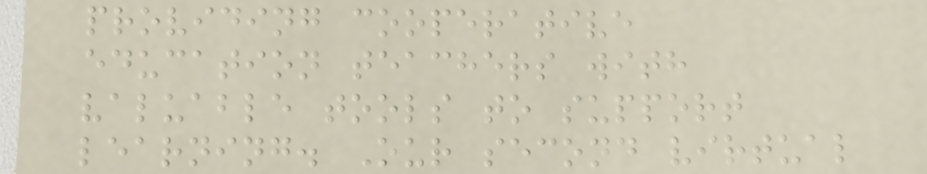providing cooperative
education teachers with
valuable tools to support
learning. Our second virtual
